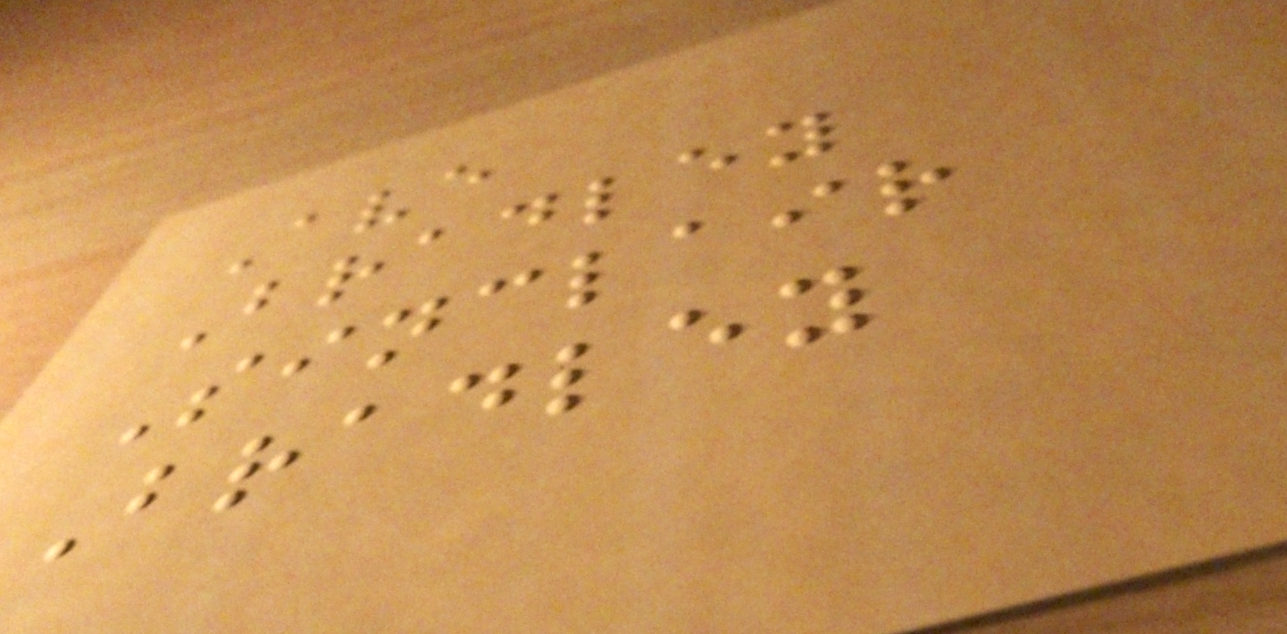Ave
Bradley
Sinclair
Bradley
